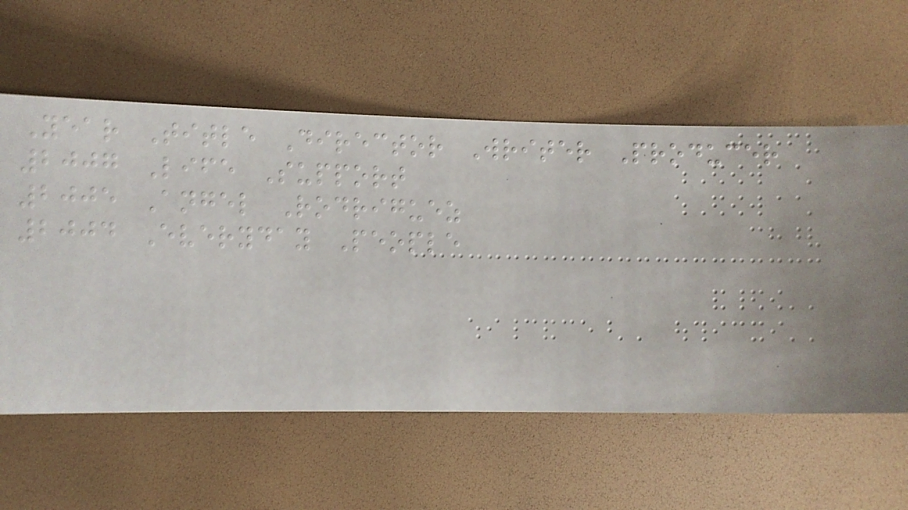Year Title Director Writer Producer
2007 Life Support
2005 Angel Rodriguez
2004 Everyday People
